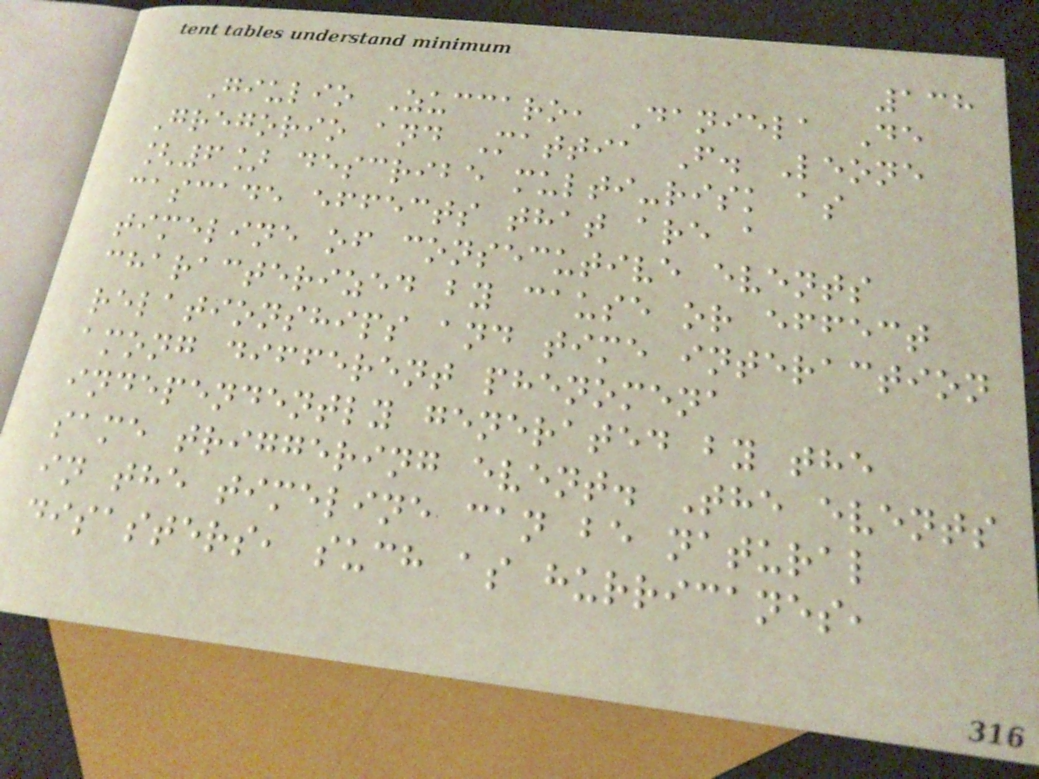138
Giulio Zuccaro, Daniela De
Gregorio and Mattia F. Leone
[6] describe multi-risk as
cascade effects that are a
timeline of consecutive events
characterized by cause or effect
relationships and time interaction
among different phenomena
independently generated by the
same triggering event. The events
in the timeline can be natural
disasters, such as hurricanes,
